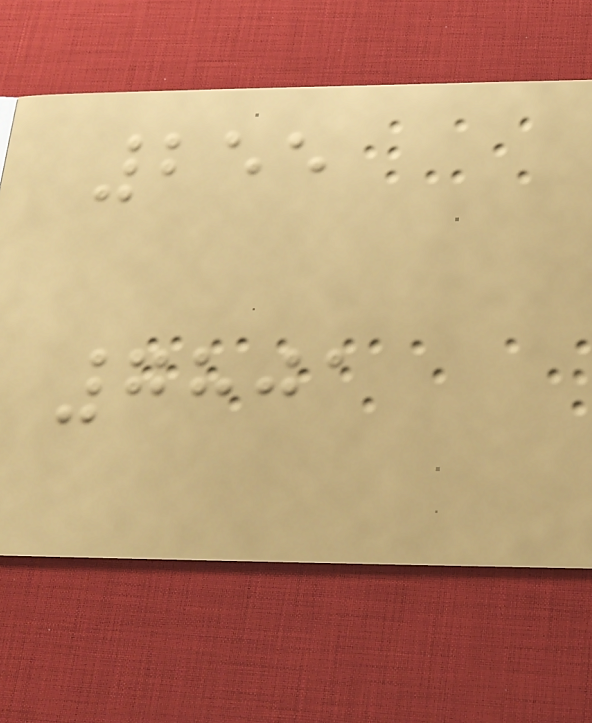255
7801
